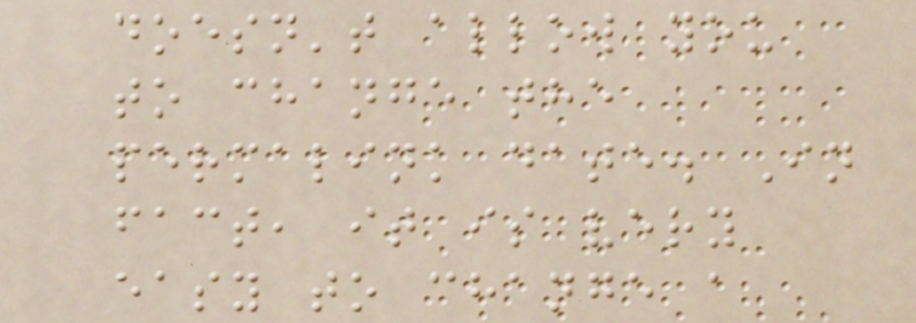doesn't allow you
to change the
permalink date. In
fact, it is very
easy to change a
